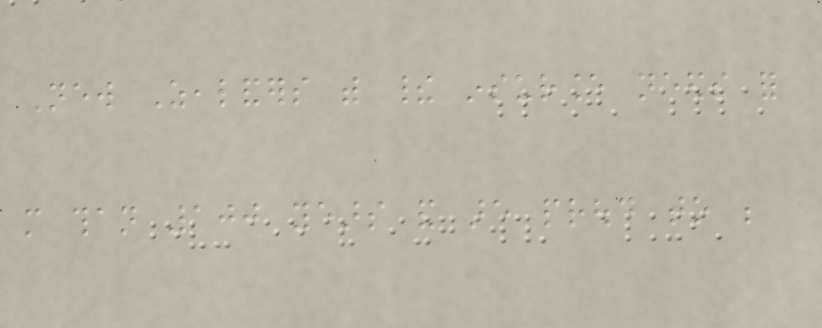New Zealanders with their insurance needs for
more than 100 years and are proud to be
